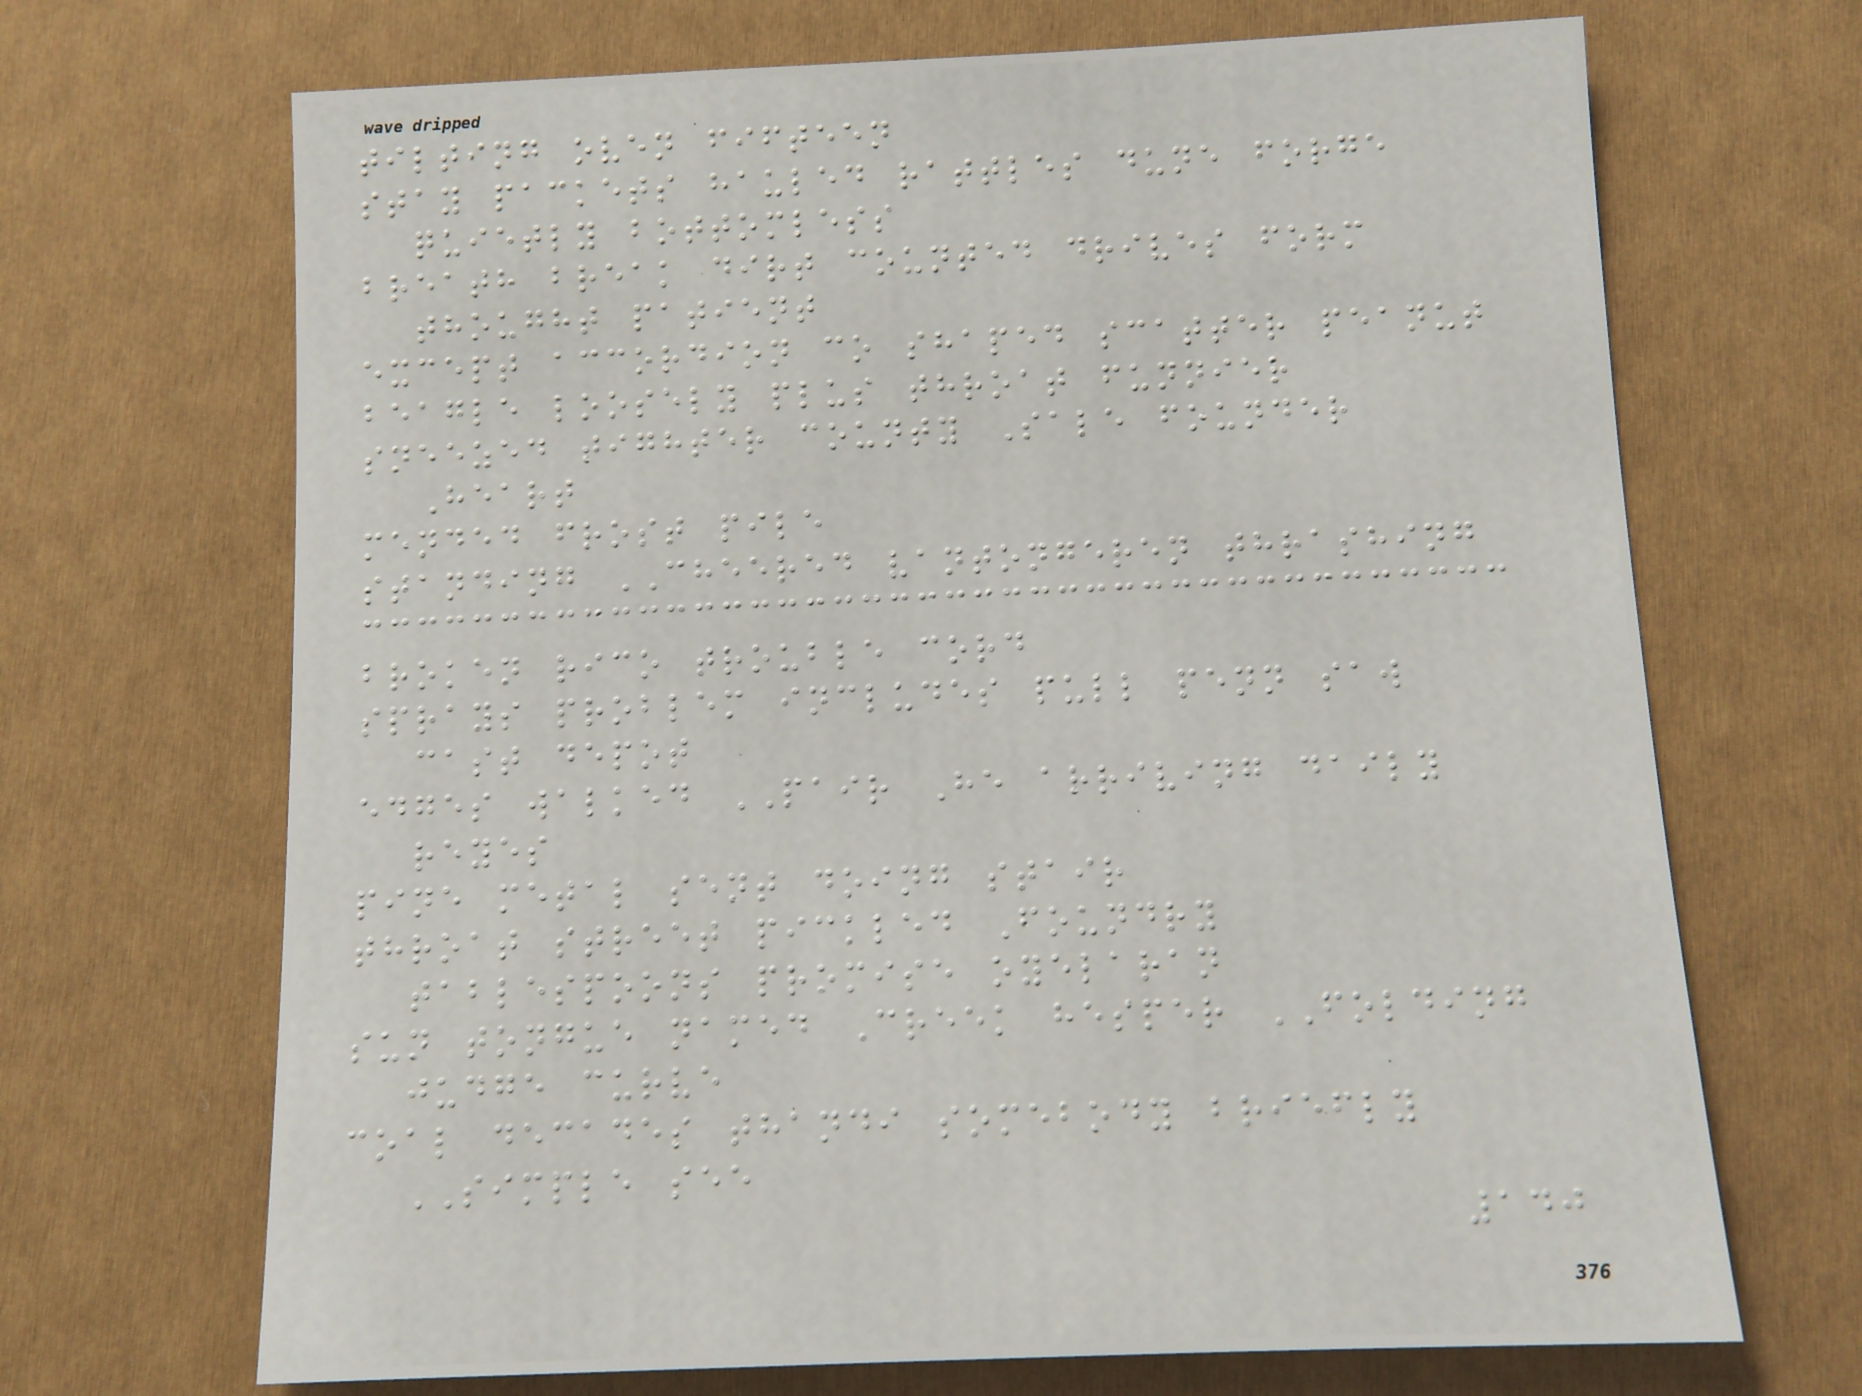tilting oven fifteen
stay packets hauled rattles dune forge
quietly bottomless
breath break dirt counted drives form
thought patient
except accordion co shaped scatter peanut
beagle loosely plus throat funnier
sneezed tighter county Sale founder
Heart
mended frost pile
standing CHEERED vantongeren thrashing
broken rico trouble cord
sprays problem includes pull penn saw
cast depot
edges walked PAIR He arriving daily
reyes
pine metal sent doing stair
throat street pickled Foundry
tablespoons promise oyelaran
sun tongue named Creek hesper FOLDING
judge curve
coal decades thandi somebody briefly
SIMPLE see
140
